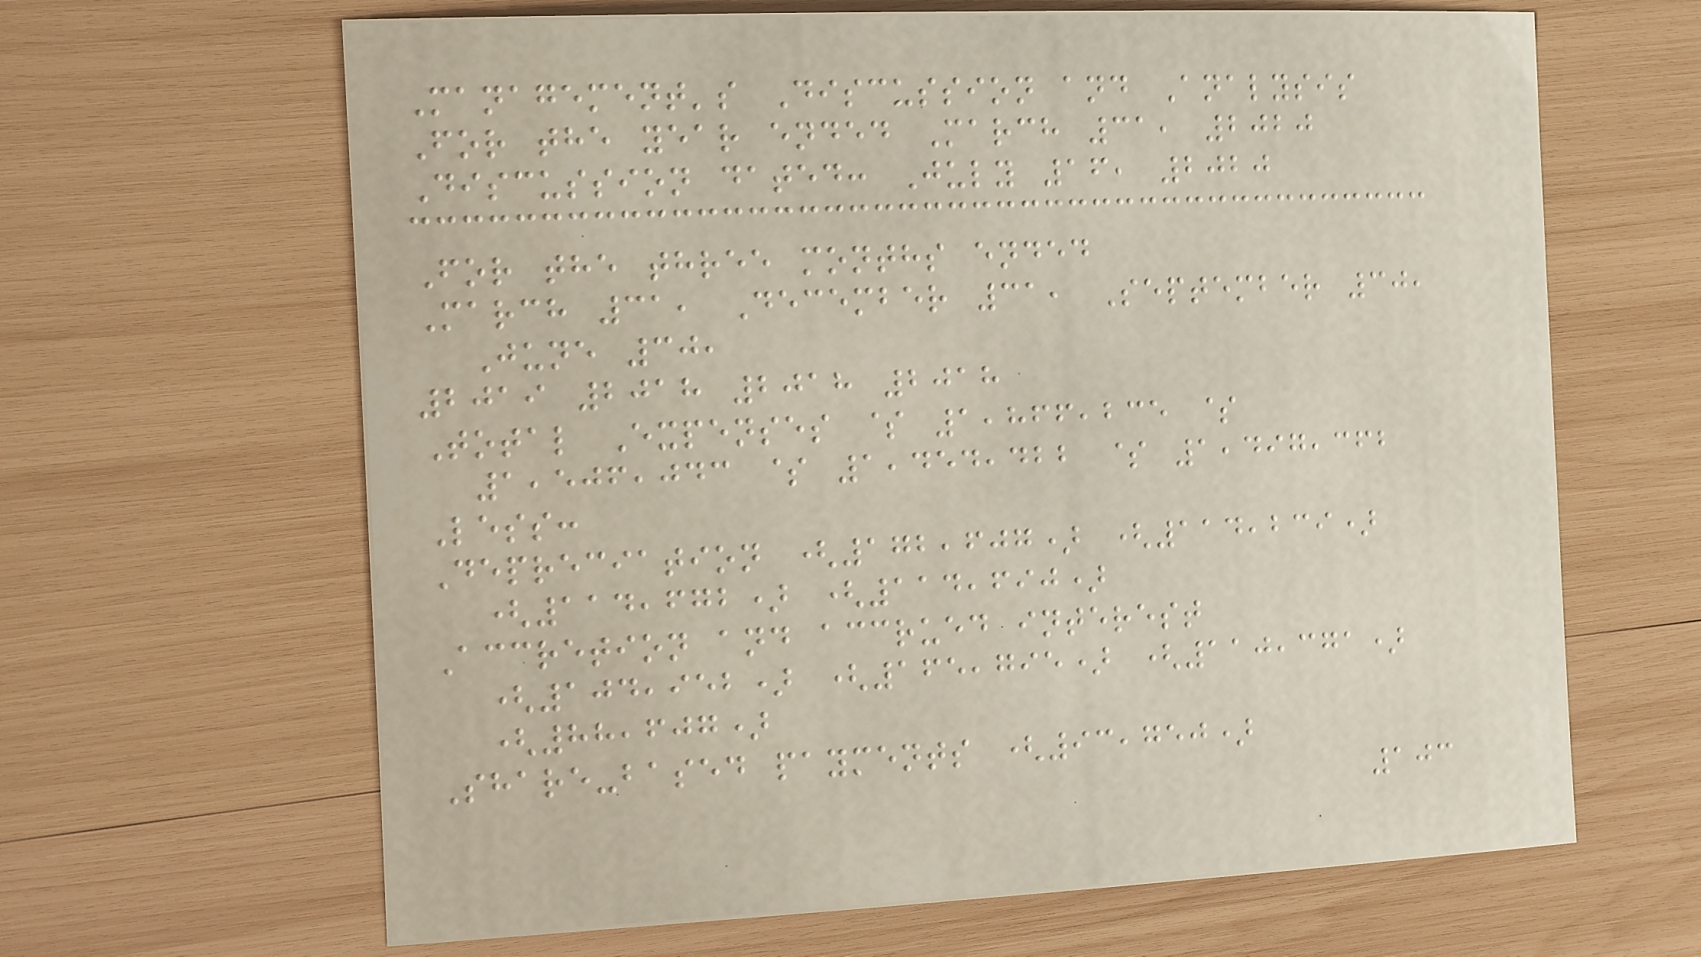Management's Discussion and Analysis
For the year ended March 31, 2020
Discussion dated: July 16, 2020
For the three months ended
March 31, December 31, September 30,
June 30,
2019 2018 2018 2018
Total Expenses $ 1,866,235 $
1,506,043 $ 1,454,422 $ 1,497,362
Less:
Depreciation (172,607) (114,239)
(114,672) (114,690)
Accretion and accrued interest
(104,952) (165,795) (110,371)
(88,607)
Share-based payments (93,750)
103
